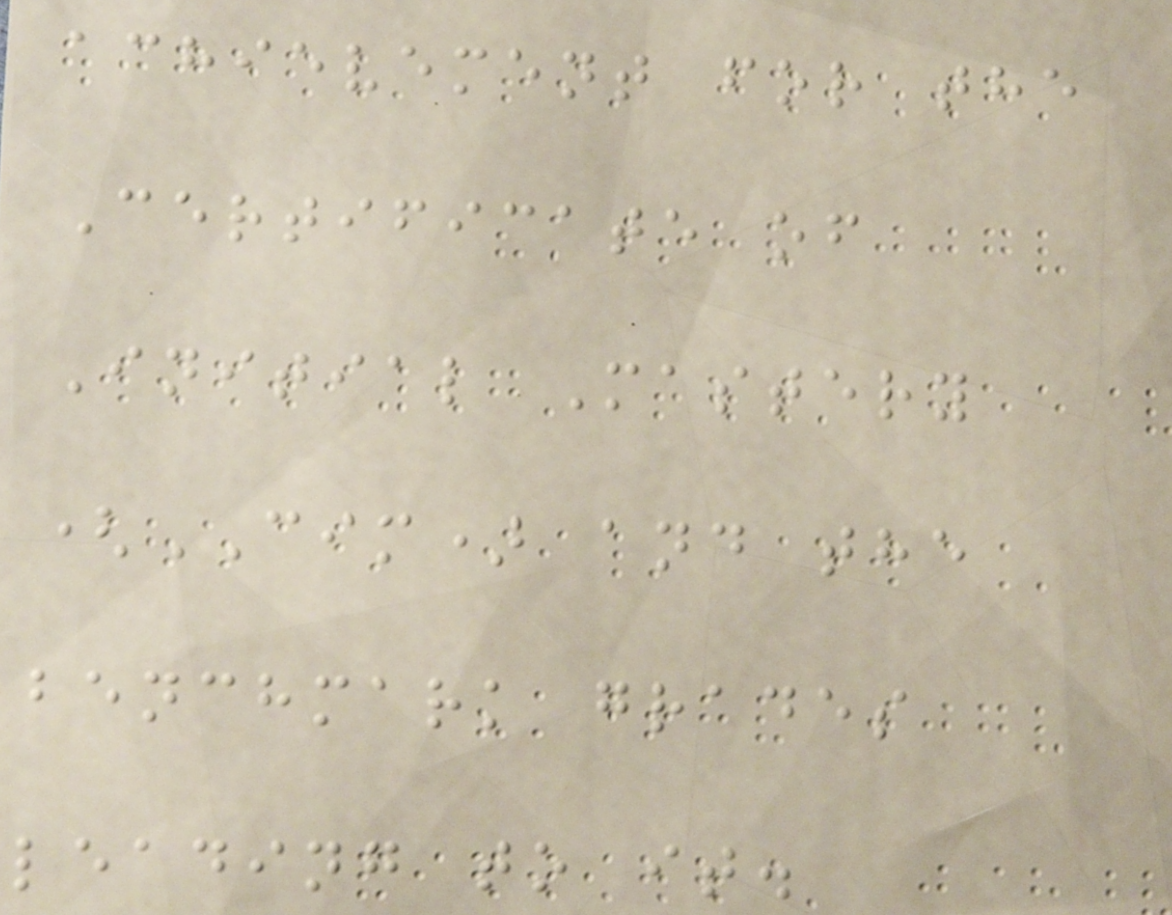achievement for the
Certificate of
Initial Mastery
(CIM) and the
benchmark grades
leading to it.
